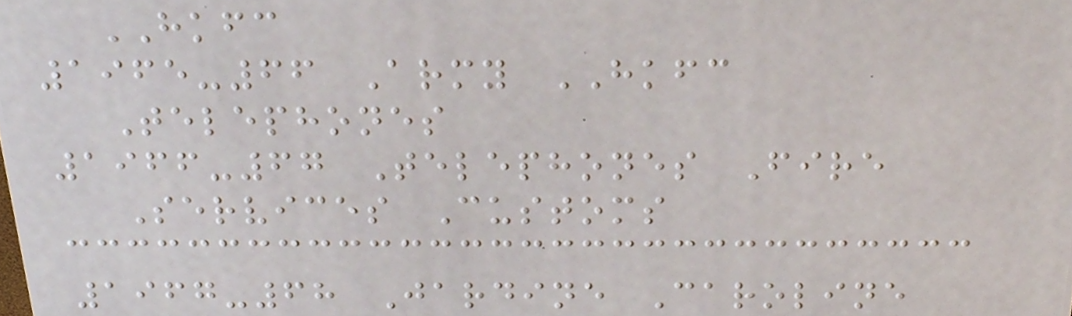HKFC
1965-66 Army HKFC
Telephones
1966-67 Telephones Fire
Services Customs
1967-68 Jardine Caroline
